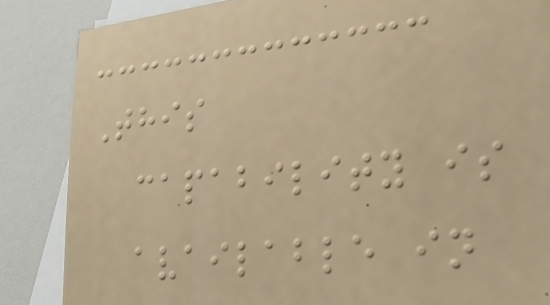This
capability is
available in
